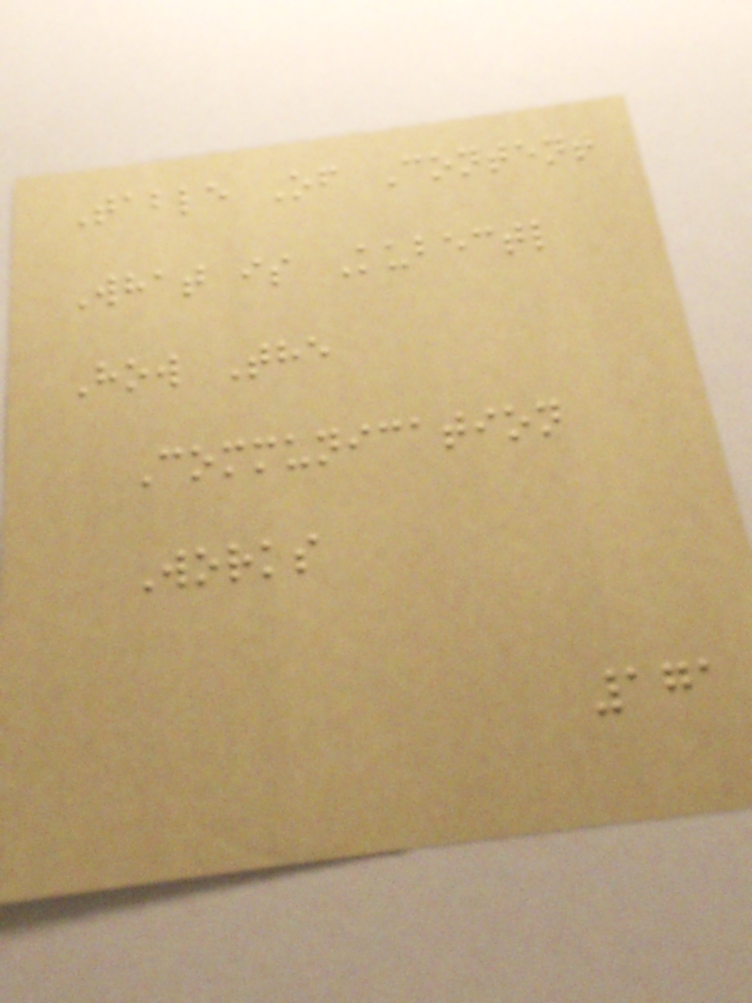Table Of Content
What is Kubectl
How The
Communication
Works
171
